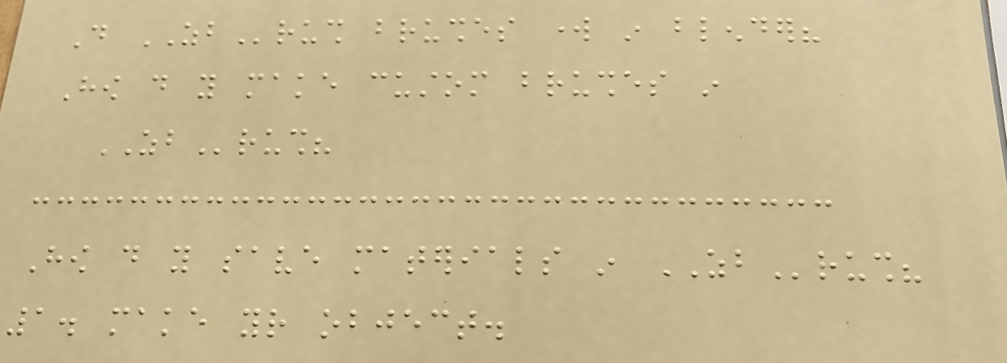Do ZBrush brushes work in blender?
How do you make custom brushes in
ZBrush?
How do you save materials in ZBrush?
1. make your object.
